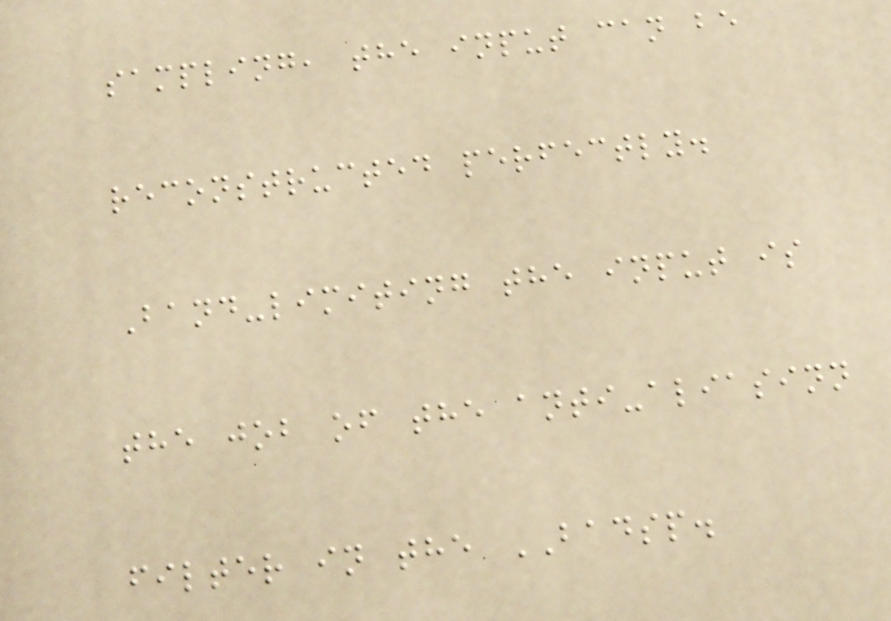sampling, the input can be
reconstructed perfectly.
Band-limiting the input is
the job of the anti-aliasinn
filter in the BADSP.
